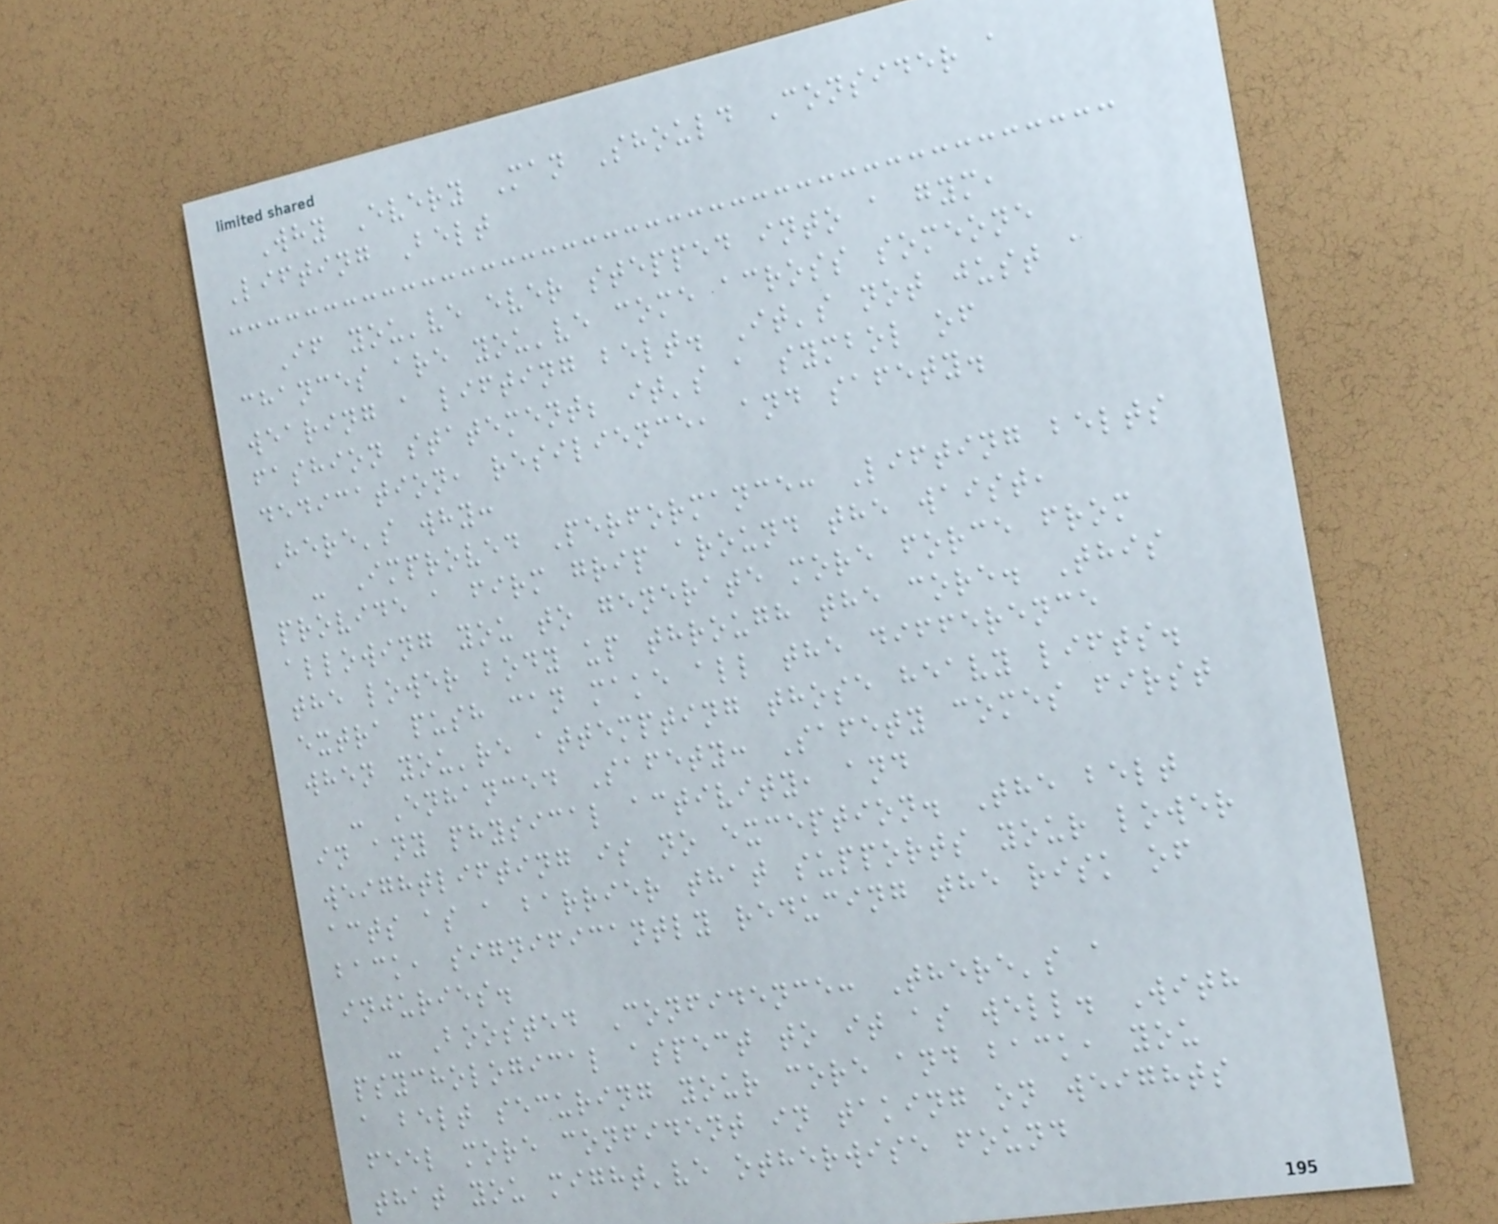Why Every Man Should Consider a
Lifting Belt
If you've ever stepped into a gym,
chances are you've come across someone
wearing a lifting belt. It's not just a
fashion statement; it's a symbol of
dedication, resilience, and safety.
Here's why:
- Improved Performance: Lifting belts
provide a firm grip around the waist,
allowing you to generate more force from
the lower body up through the core. This
extra push can make all the difference
when you're attempting those heavy lifts.
- Enhanced Safety: Safety comes first
in any physical activity, and
weightlifting is no exception. The belt
acts as a barrier that supports your lower
back, significantly reducing the risk of
injuries.
- Boosted Confidence: There's a
psychological aspect to it as well. With
a belt securing your core and back, you
feel more confident in taking on weights
that you might've otherwise found
